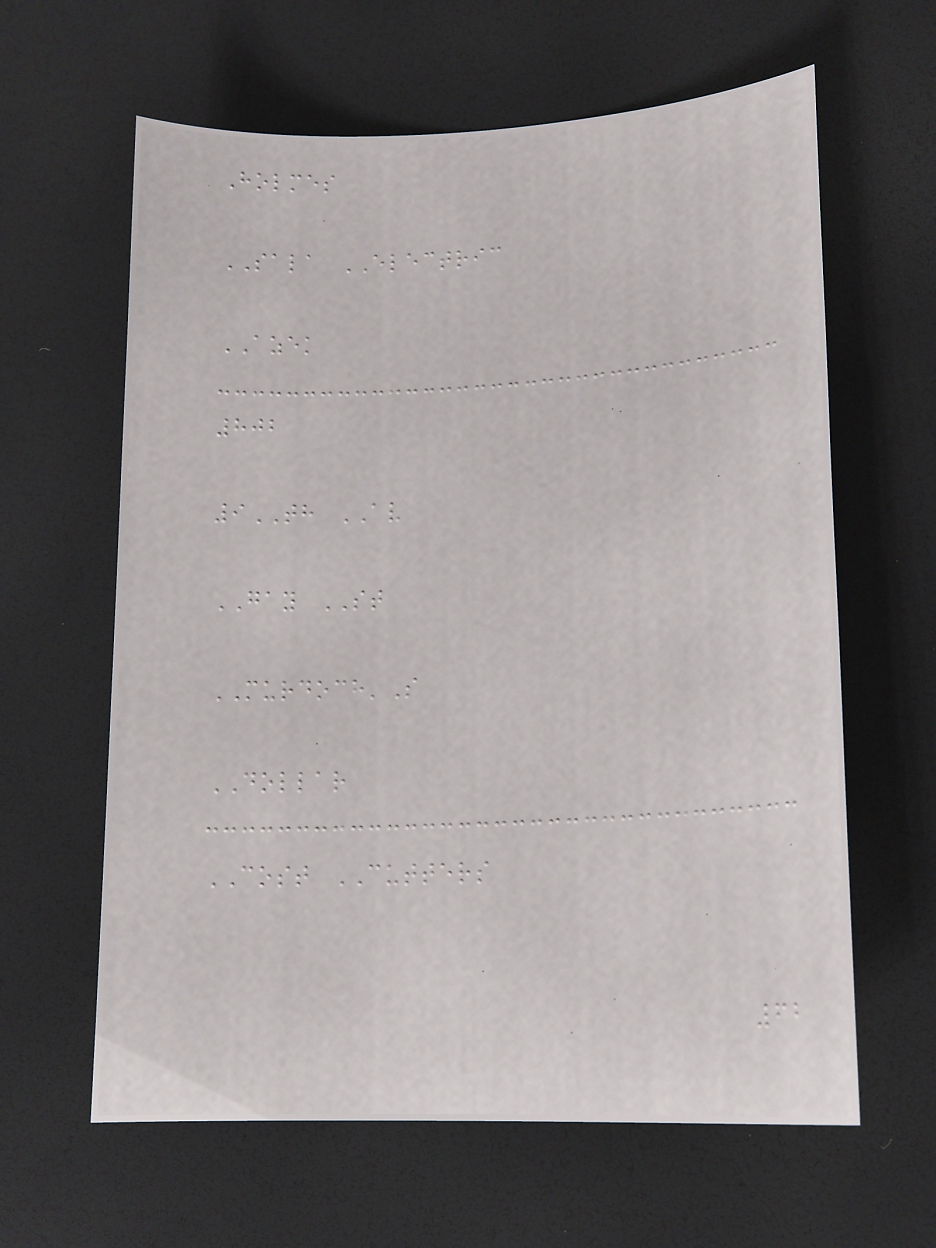Holmes
SALA ELECTRIC
AZEK
802
9TH AV
GAY ST
MURDOCH'S
DOLLAR
COST CUTTERS
62
